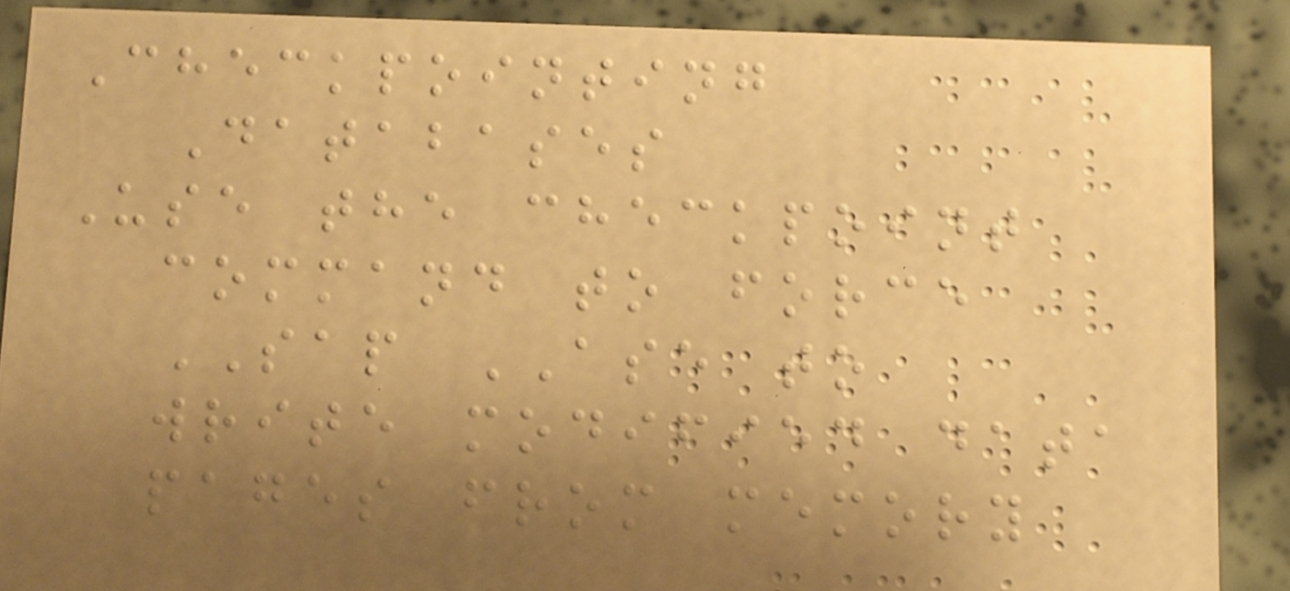Checkpointing
Databases
Use the checkpoint
command to force
SAP ASE to
write modified data
pages from memory
